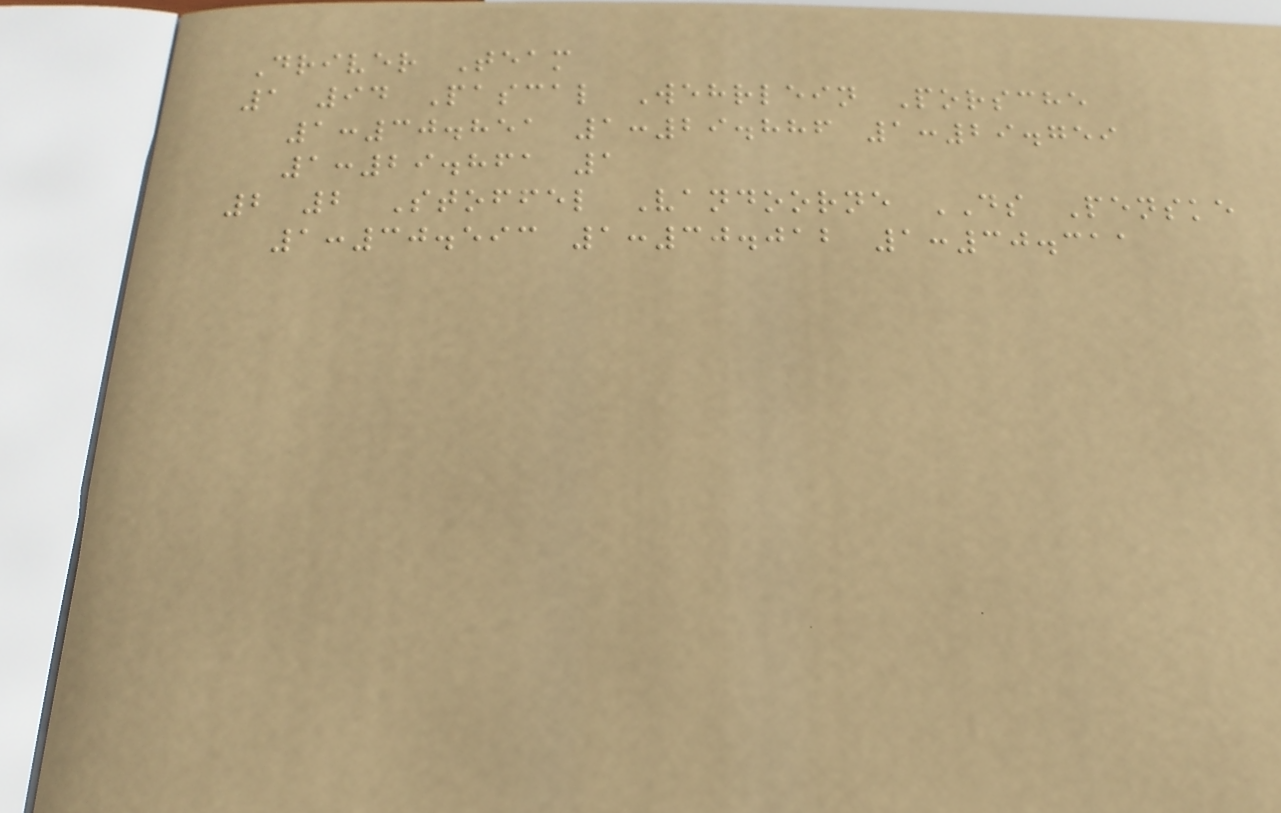Driver Team
1 94 Pascal Wehrlein Porsche
1:30.851 1:29.886 1:29.759
1:29.861 1
2 2 Stoffel Vandoorne DS Penske
1:30.593 1:30.012 1:30.311
